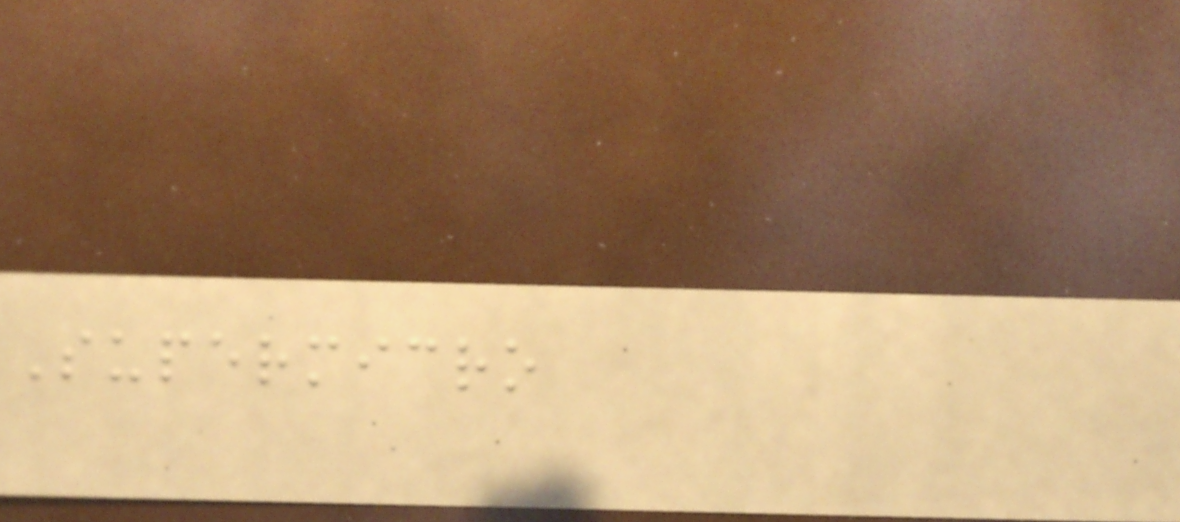Supermicro
